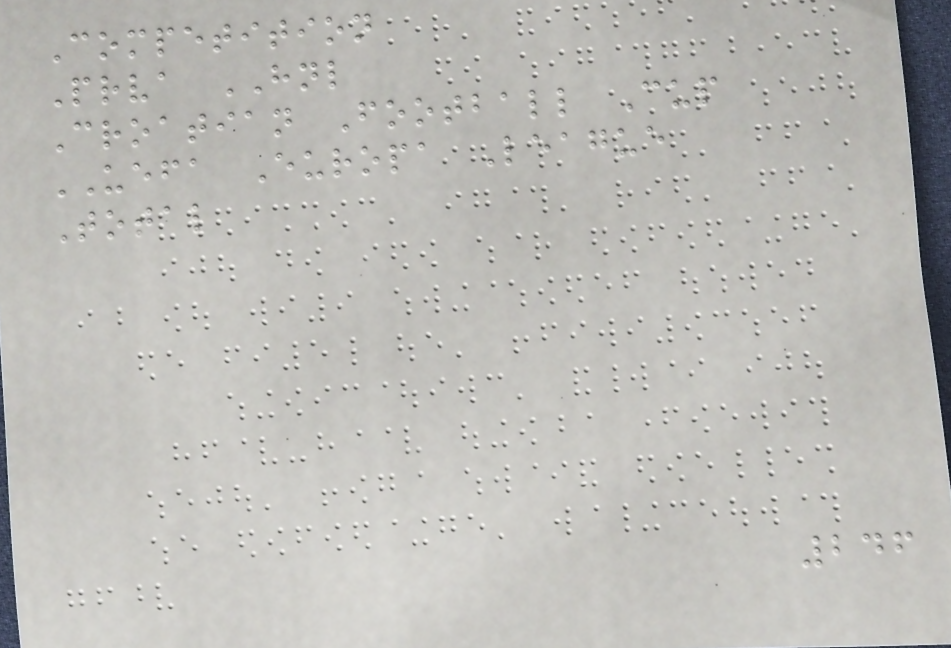Competition
Prva HNL
Croatian Football Cup
UEFA Europa League
Total
246
